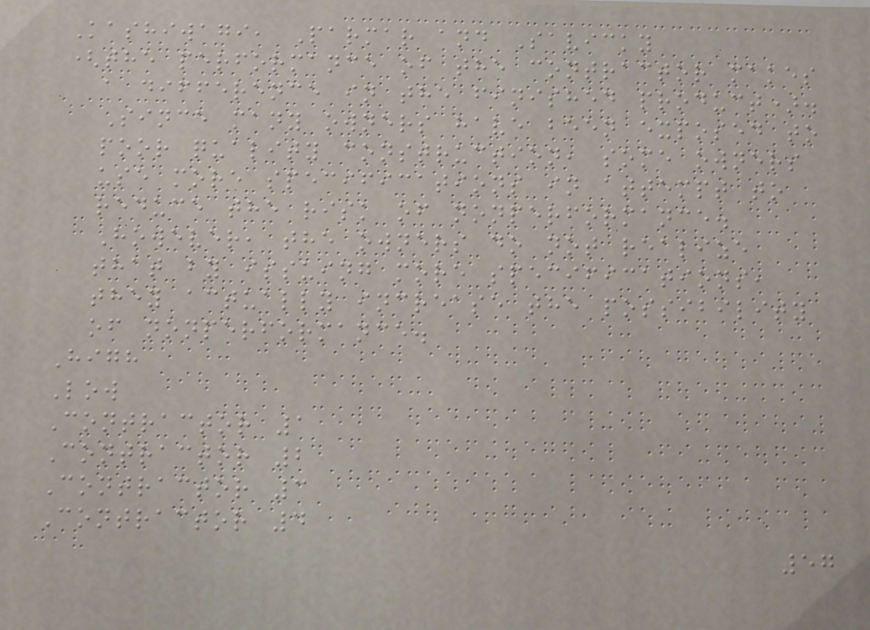Kashiwagi, Parmar and Savicky
(the performance of the contractor makes
a difference in the finished product).
Since many owners have been exposed to
poor quality construction, some owners
use more specifications in attempt to
reduce the risk of nonperformance.
However, the owners do not realize
that by issuing more specifications,
they actually increase the possibility
of nonperformance.
High
Low
Contractor 1
Contractor 2
Contractor 3
Contractor 4
57
